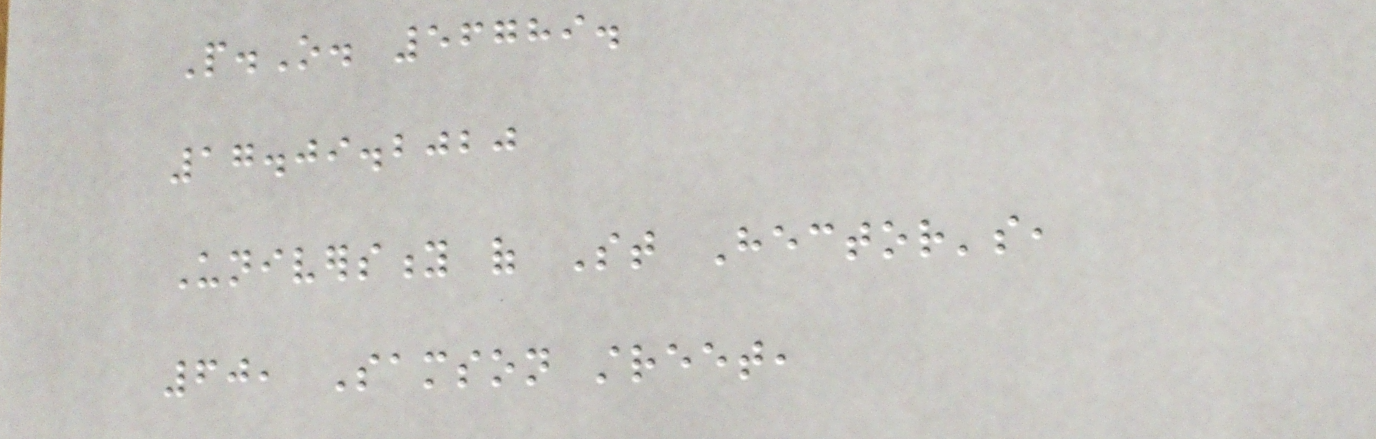P.O. 56789.
17.09.2020
University of St Hector's,
60, Samson street,
